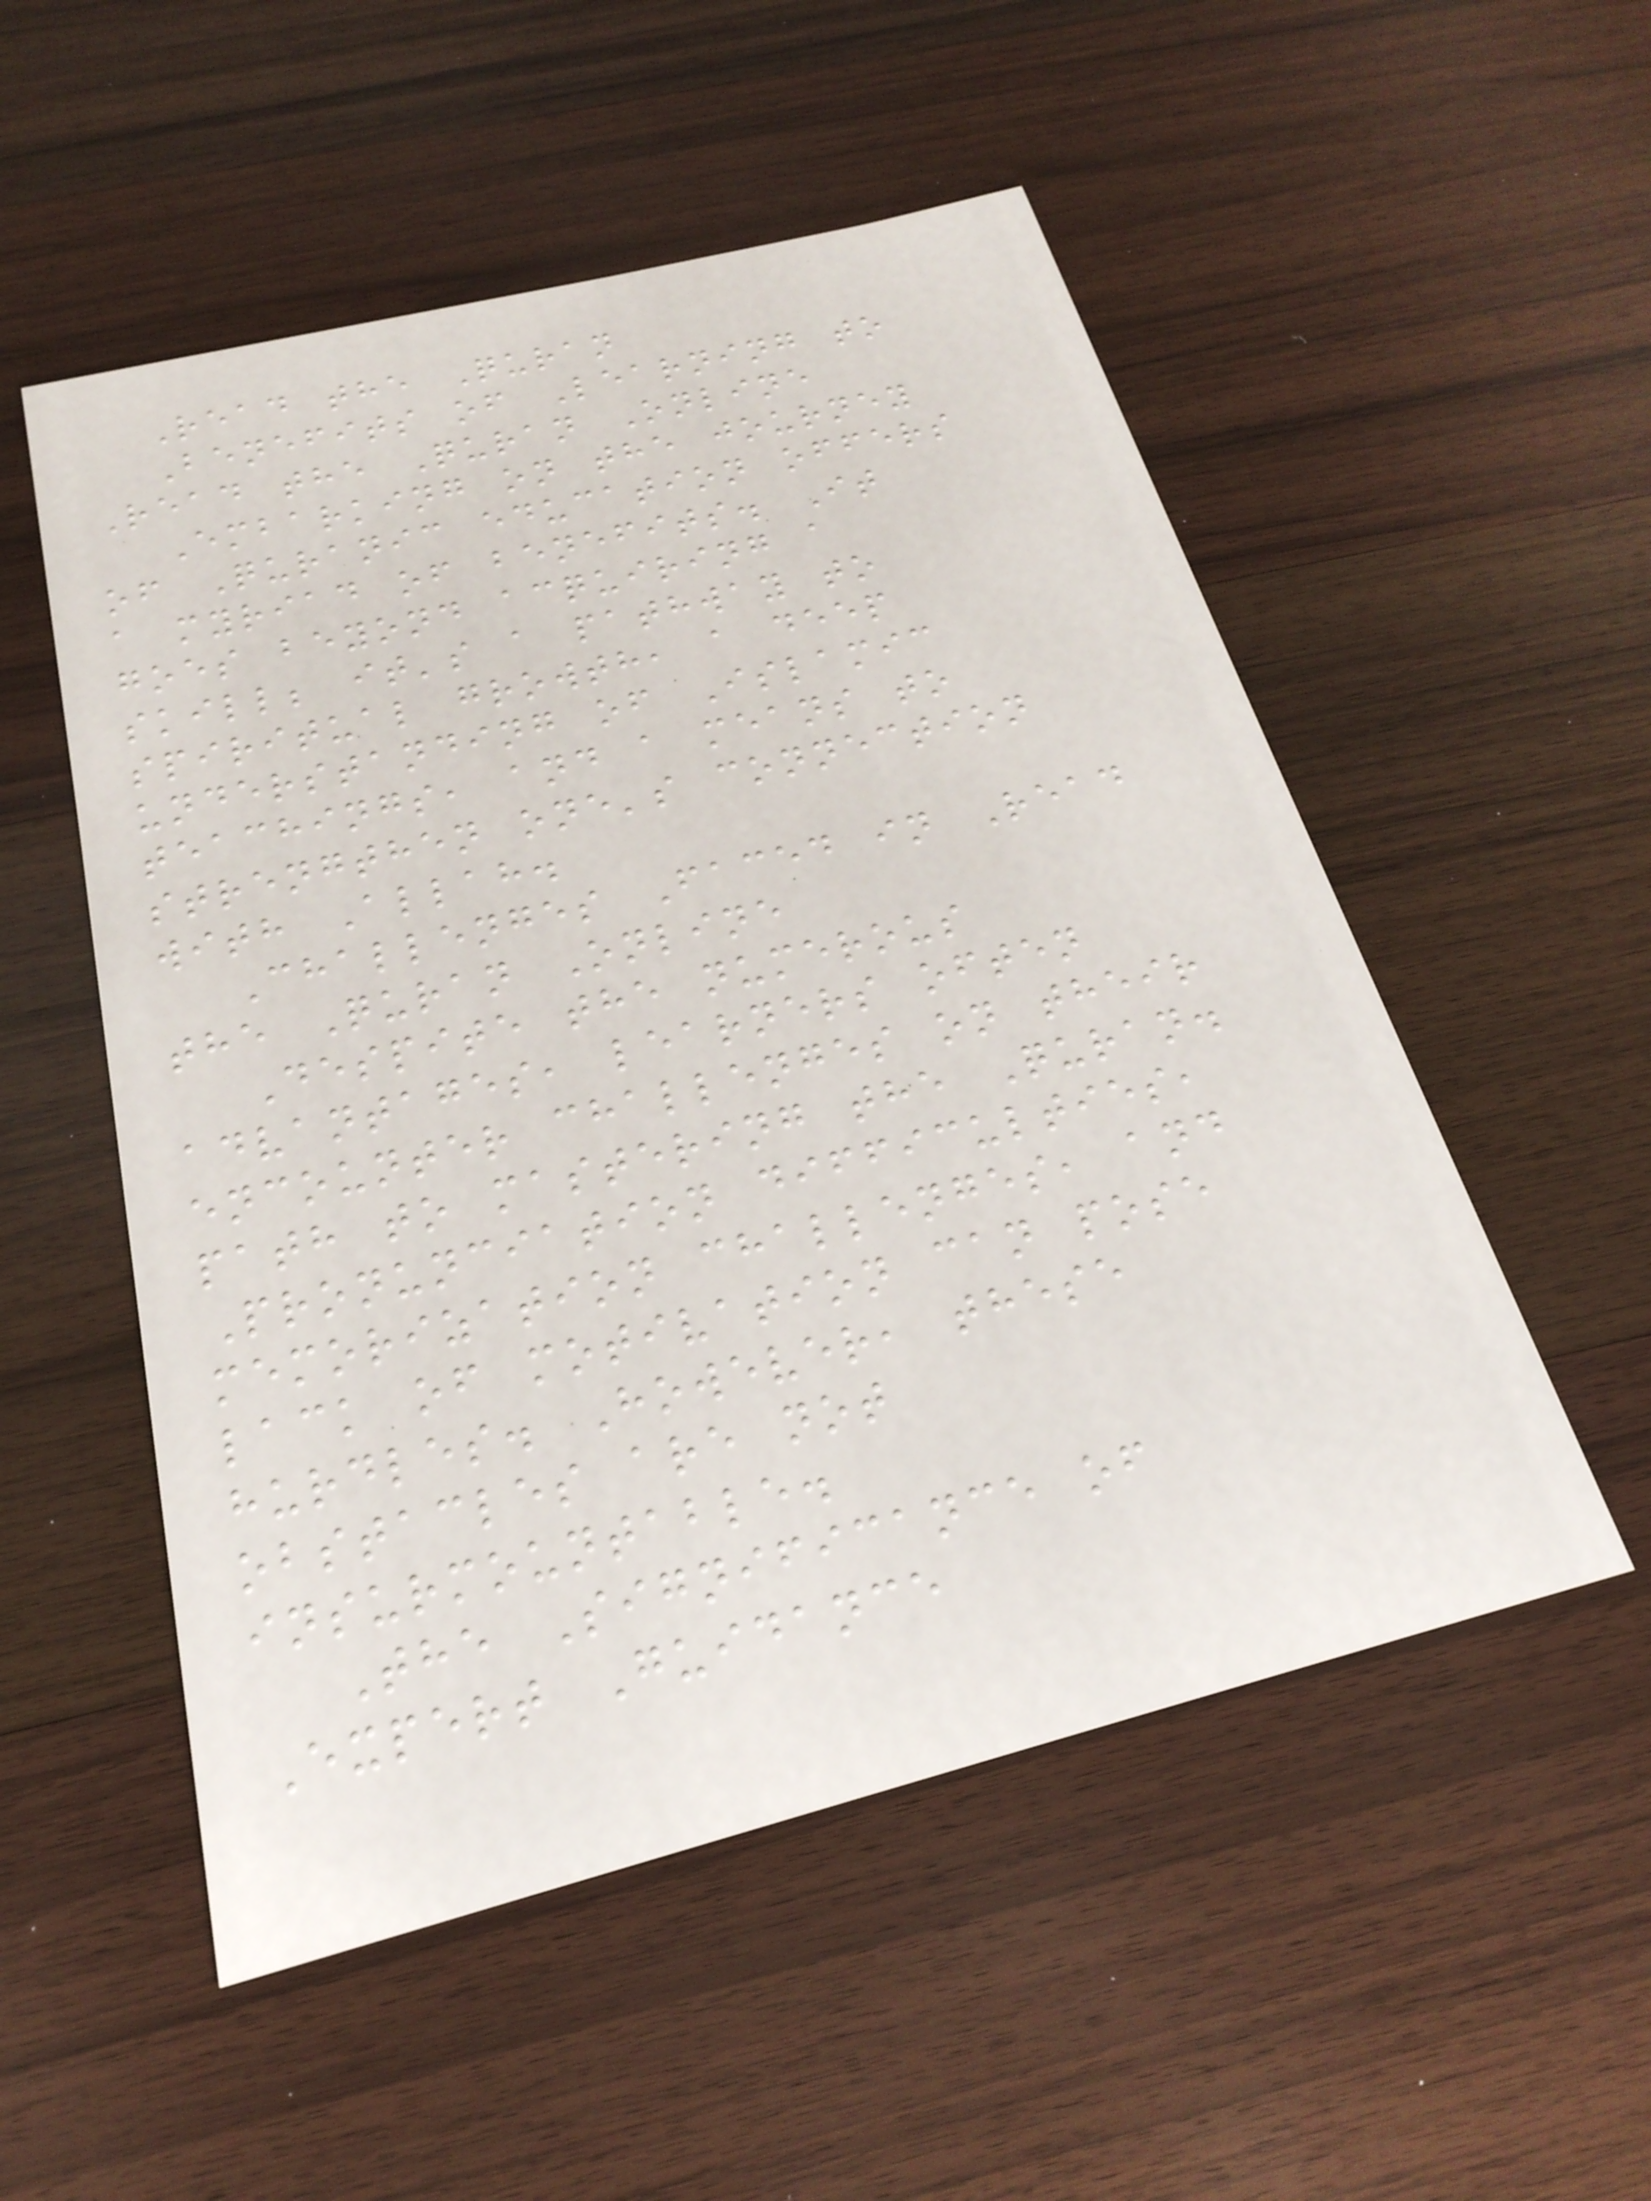Read the Quran
Benefits of Learning to
Read the Quran Online
Embarking on the journey
of Quranic education offers
a myriad of benefits. It
goes beyond acquiring a
skill; it's a pathway to
spiritual growth, a deep
understanding of Islamic
teachings, and a means to
strengthen one's connection
with Allah.
Challenges Faced in Read
the Quran Online
Despite the numerous
advantages, learners often
encounter challenges on their
path to mastering the Quran.
Pronunciation difficulties,
memorization challenges, and
lack of motivation can pose
hurdles. However, these
obstacles are not
insurmountable.
The Significance of
Expert Guidance
